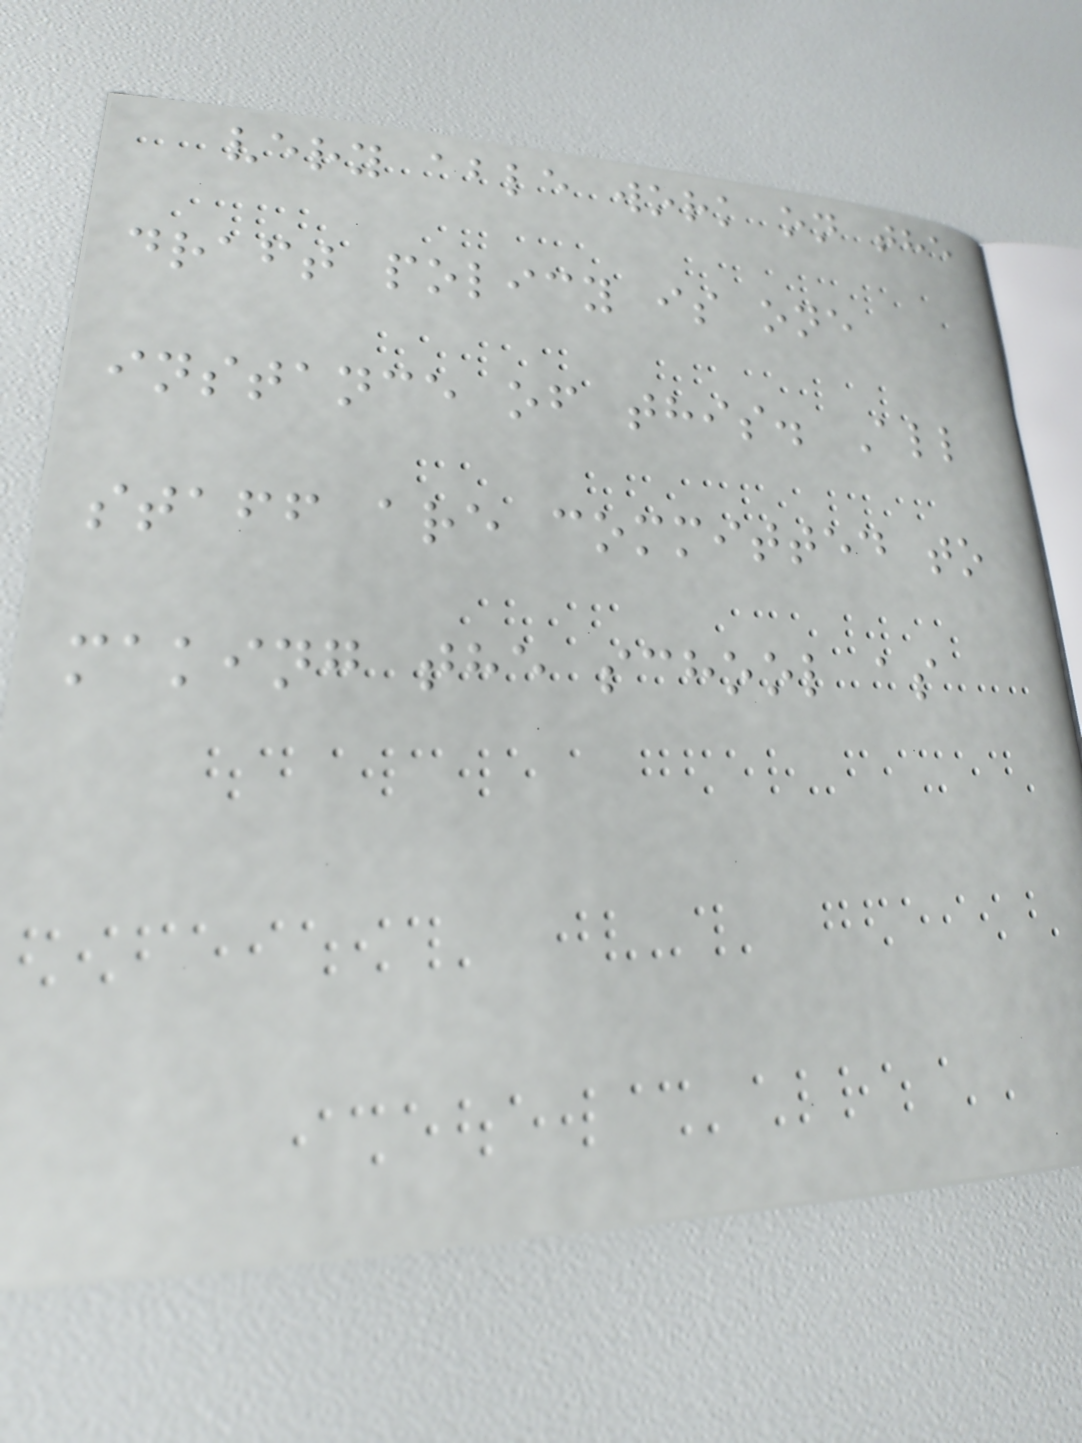very able work on the
draft policy is one
instance of this. All
staff are committed to
making the school as
